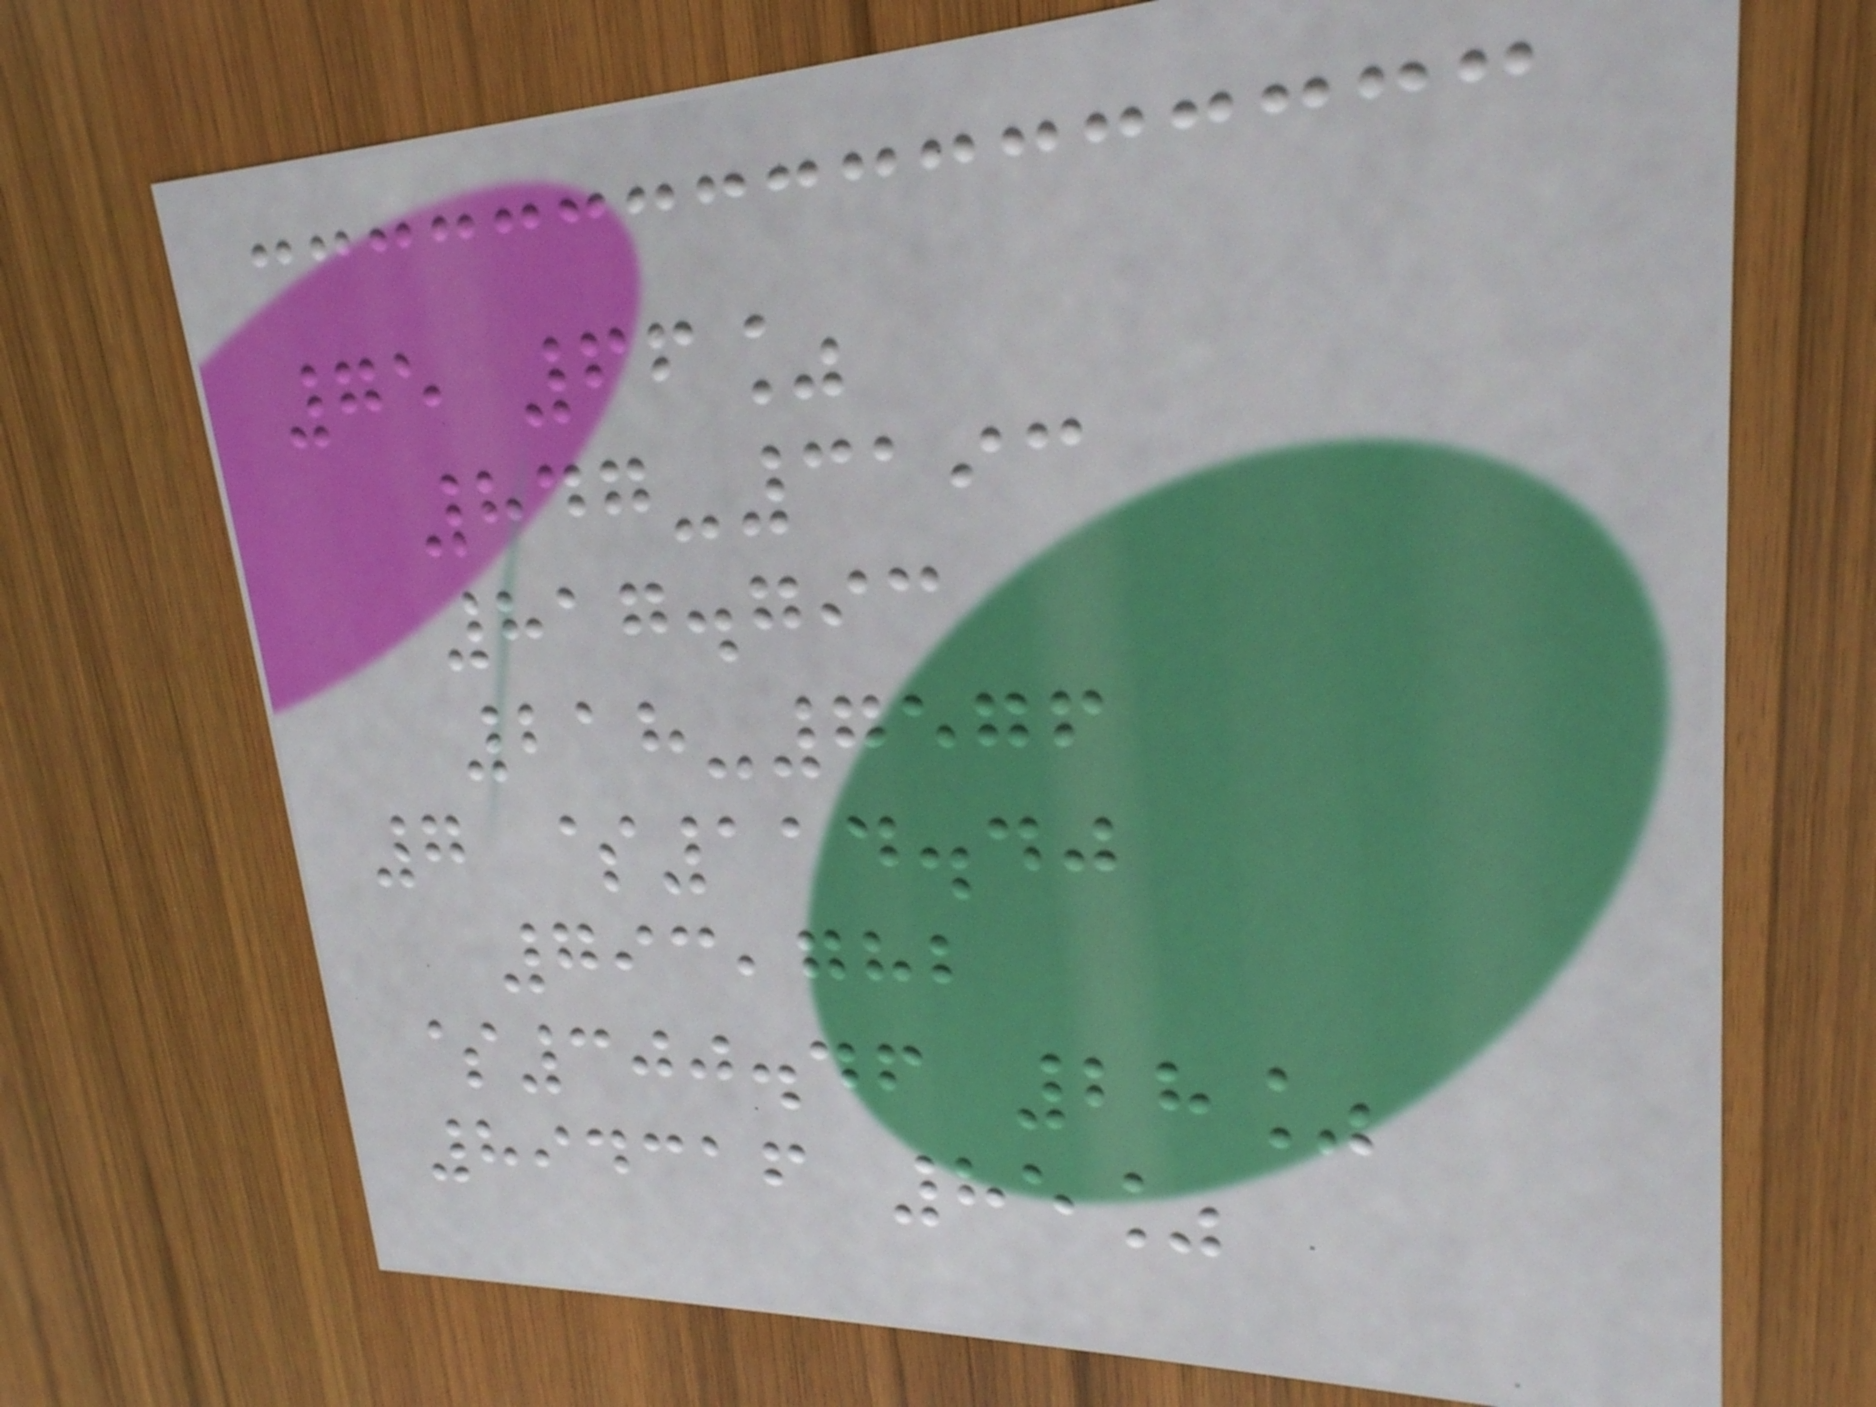75 66%
847-3193
817.793
218-7576
7 $114.40
793,782
$300.46 28%
894316 85%
